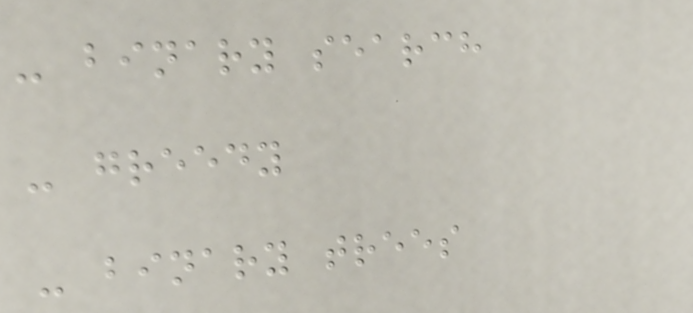- binary search
- greedy
- binary trees
